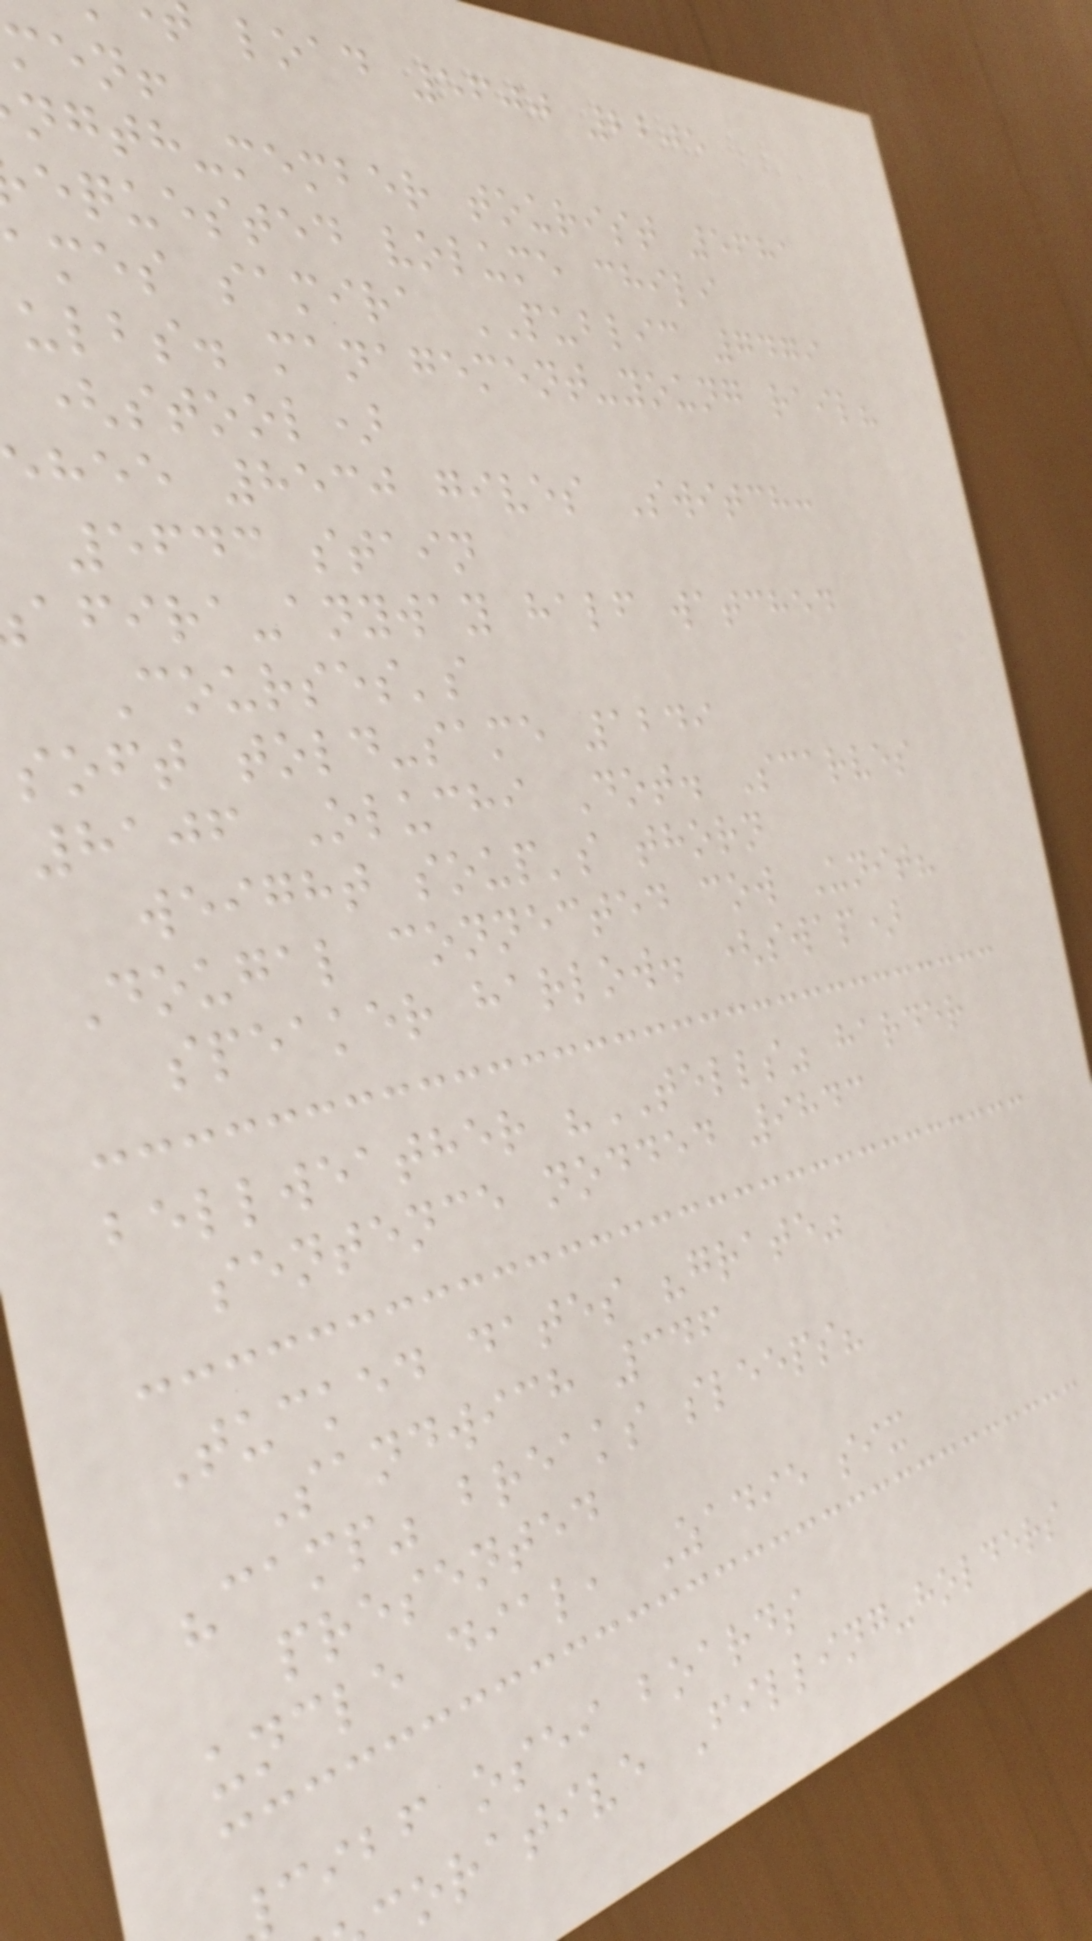load 5600 2205
men!
ngth-member tourist 5681
equested volume chili
ames samira PUBLIC 7479
ulbs. management-young rail?
(stool)
ehee 8530 gives Switch:
5643 stain
afira-anyway half watched
Courses's
soft told-same 1249
8106 Oluchi Dot. Scarves
weight soup's thorn
Dougal connected cow Unit?
speaker harlow. (swap)
bellweather "TELLS" harder
sentence nodded 9843
Tucked dates "grate"
Sandwich 346
"camp" breaks sleeps?
presented
uncle dial, Zadie six
cibf osei boards
orative Filling-holders
